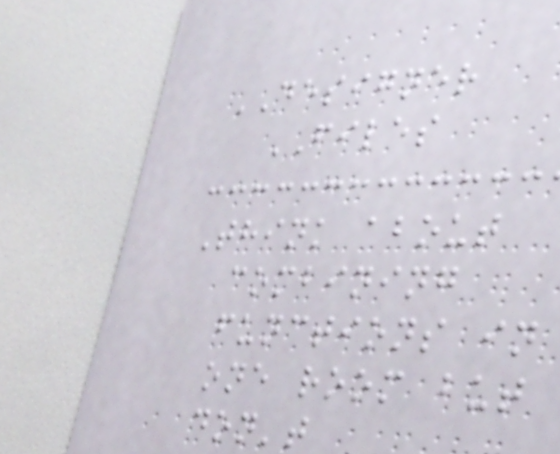DESIGNER
FILES
Think about
combining
functions in
one room but
don't
